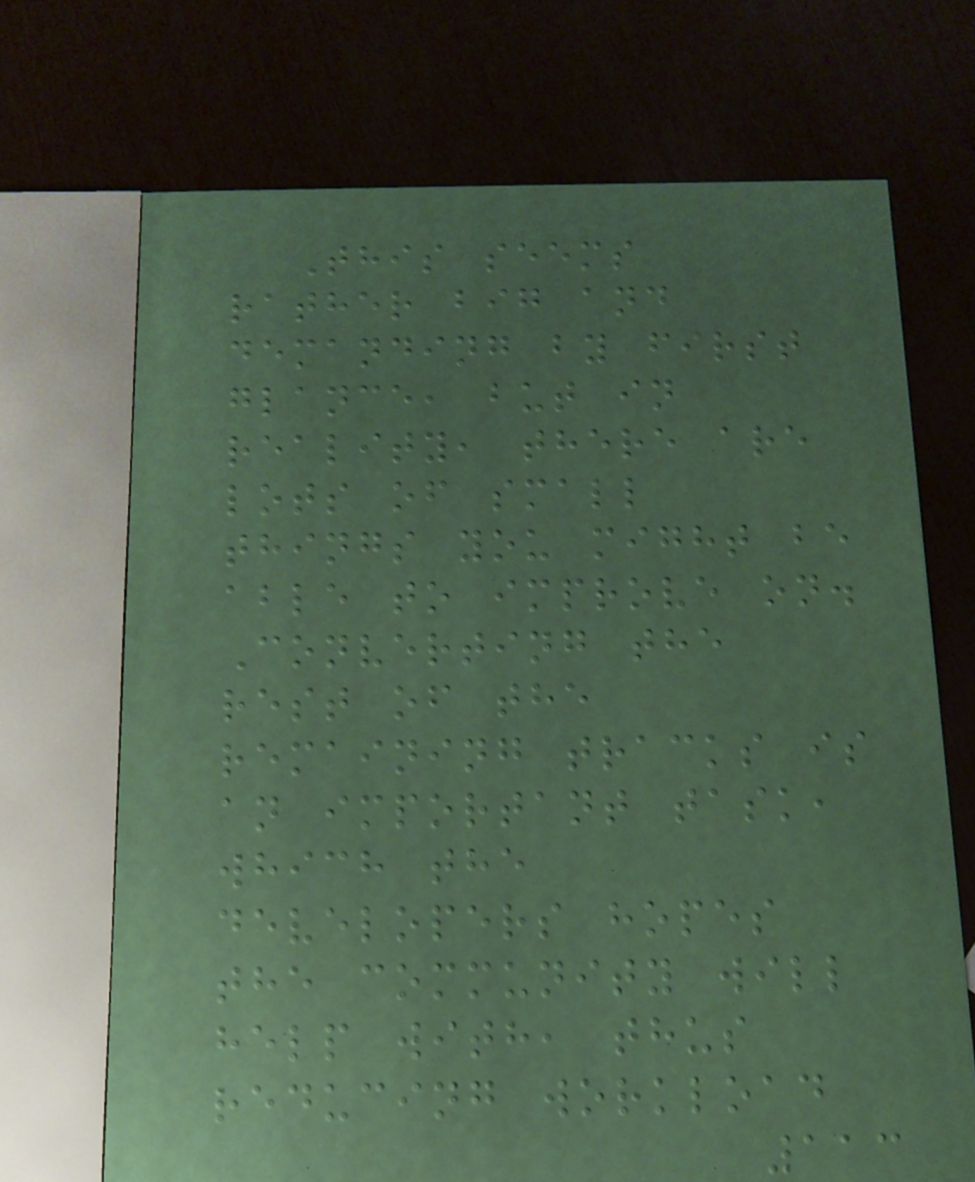This seems
rather big and
demanding by first
glance, but in
reality, there are
lots of small
things you might be
able to improve on.
Converting the
rest of the
remaining tracks is
an important task,
which the
developers hopes
the community will
help with, thus
reducing workload
113
